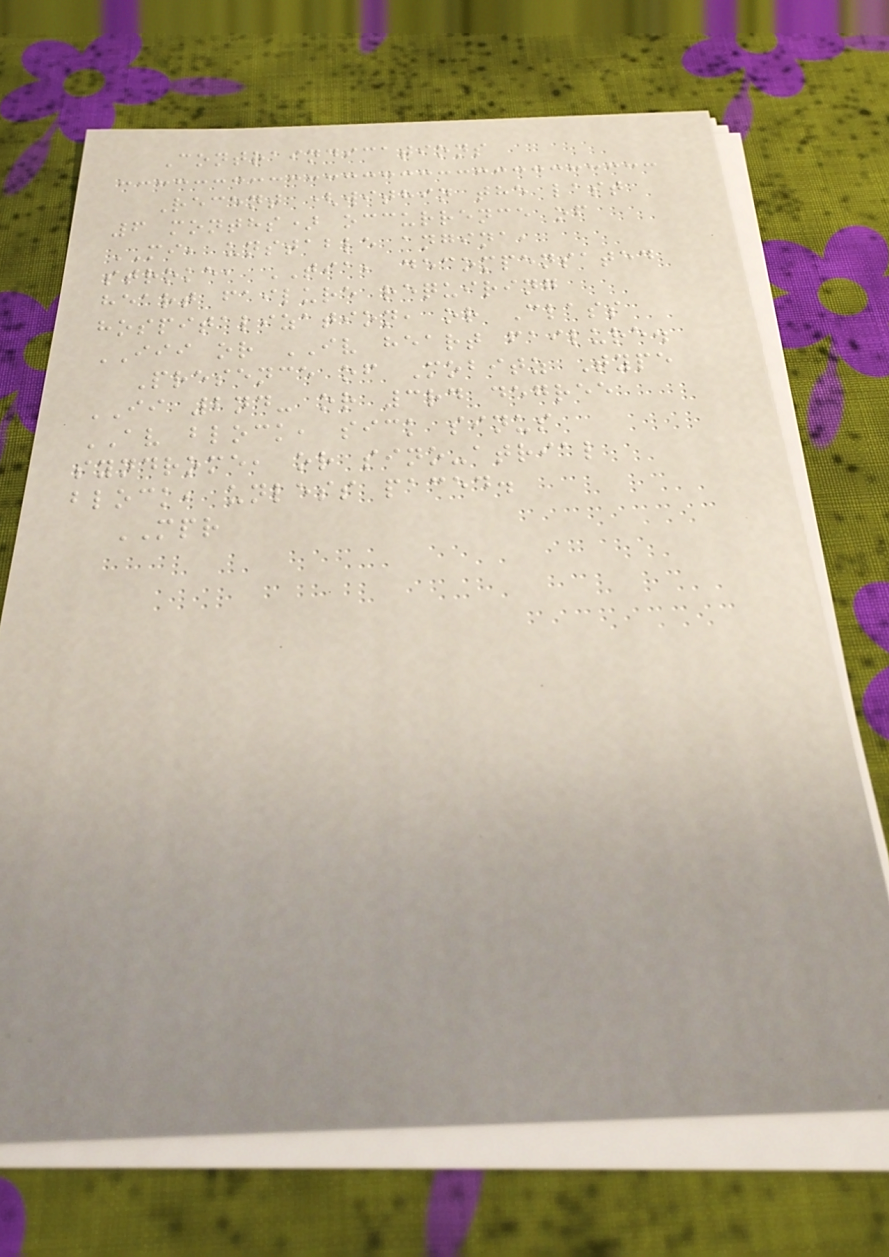Contraindications
Recent (within the last
6 months) occurrence of
MI, unstable angina,
stroke, TIA, decompensated
heart failure requiring
hospitalization, or Class
III or IV heart failure.
Presence of Mobitz Type
II 2nd- or 3rd degree
AV block, sick sinus
syndrome, or sino-atrial
block, unless paced.
MPR
